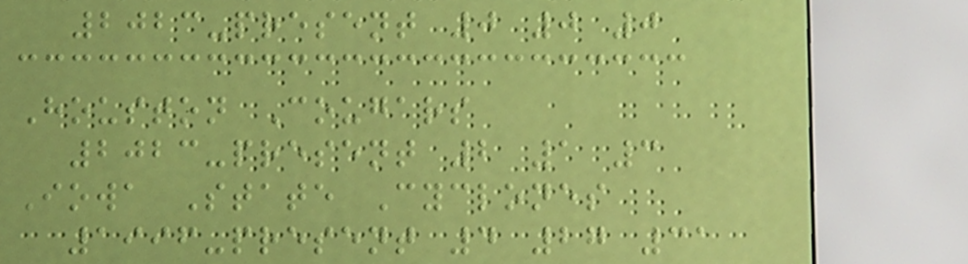2023-present 0 0 0
Houston Cougars
2023-present 2 1 3
Iowa State Cyclones
1996-present 4 27 31
